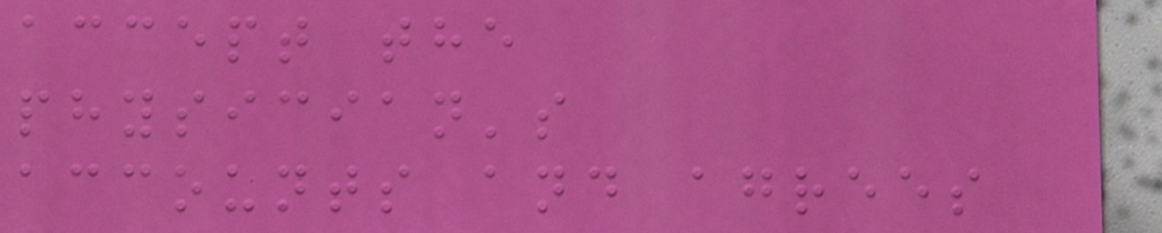accept the
physician's
accounts and agrees
